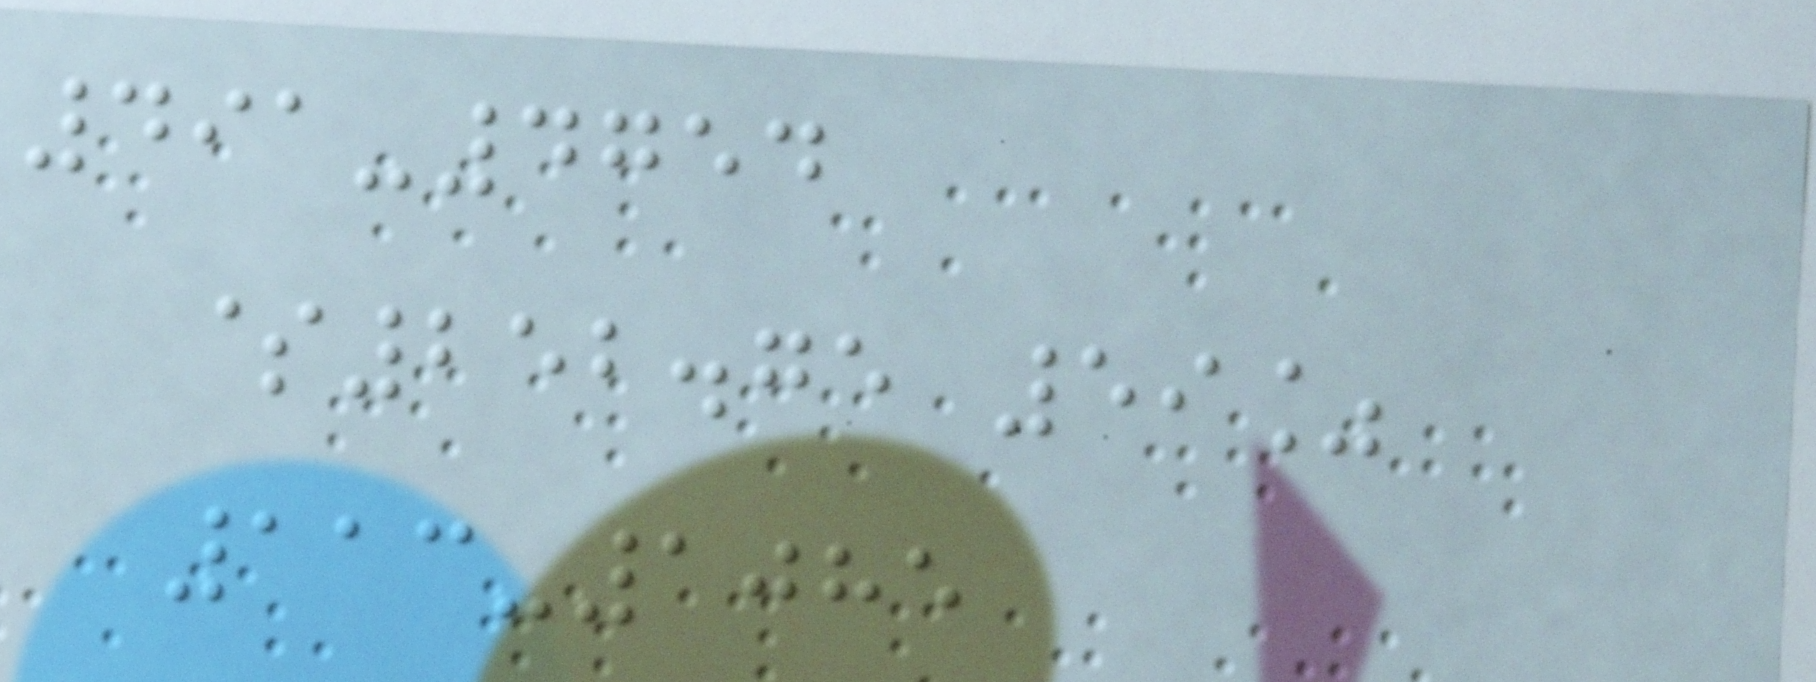491-4754
$252.75 59%
113-1085
